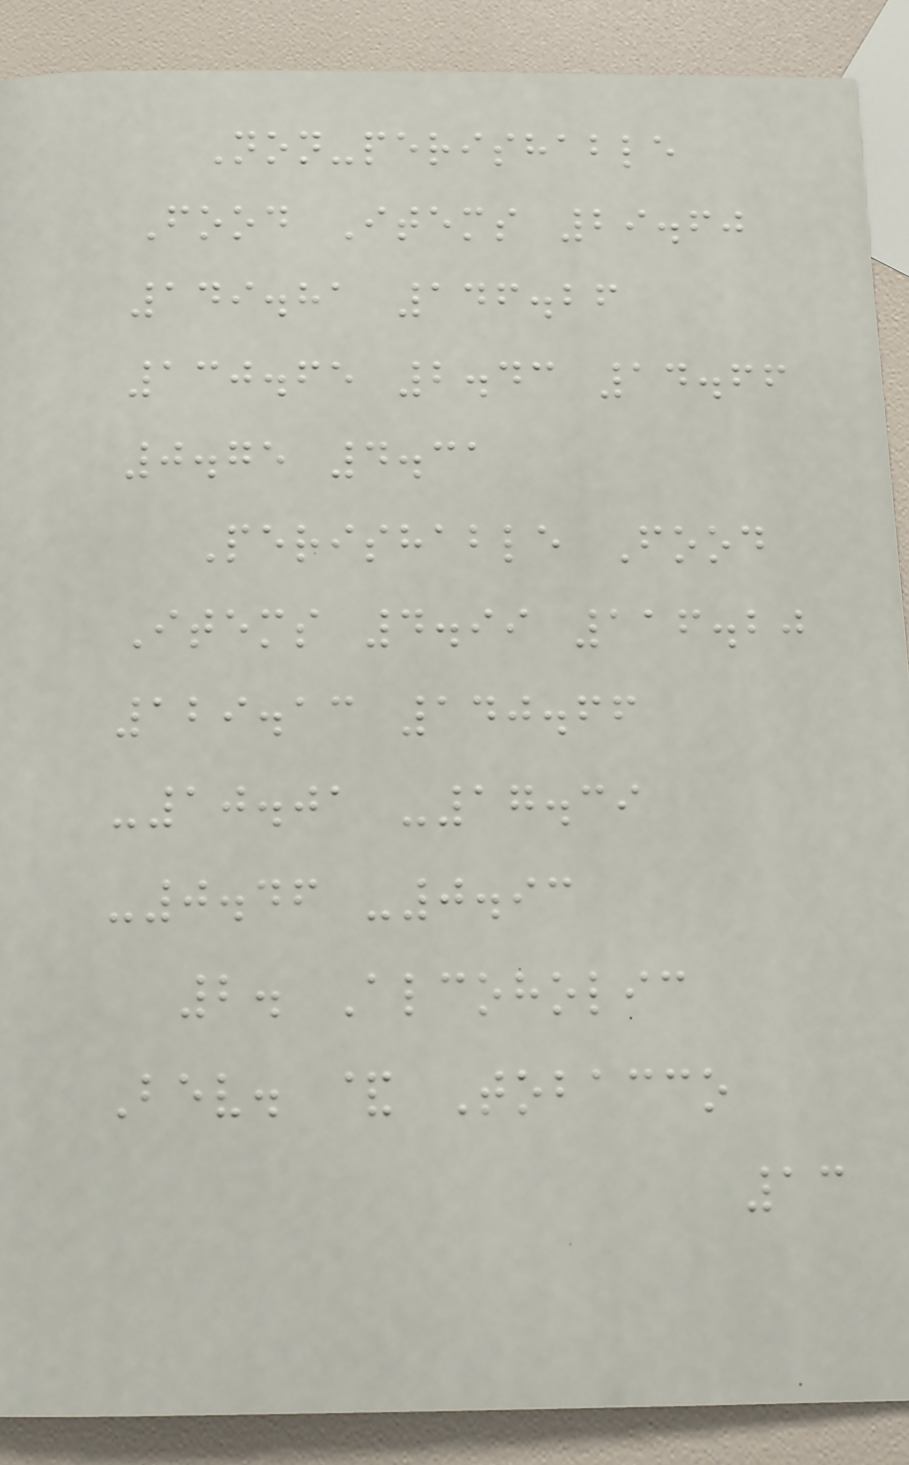Non-perishable
Food Items 29.60
149.81 146.26
130.65 2.43 14.66
0.75 4.31
Perishable Food
Items 4.99 116.20
129.13 140.66
-10.01 -17.39
-0.46 -0.93
2. Alcoholic
Bev. & Tobacco
13
